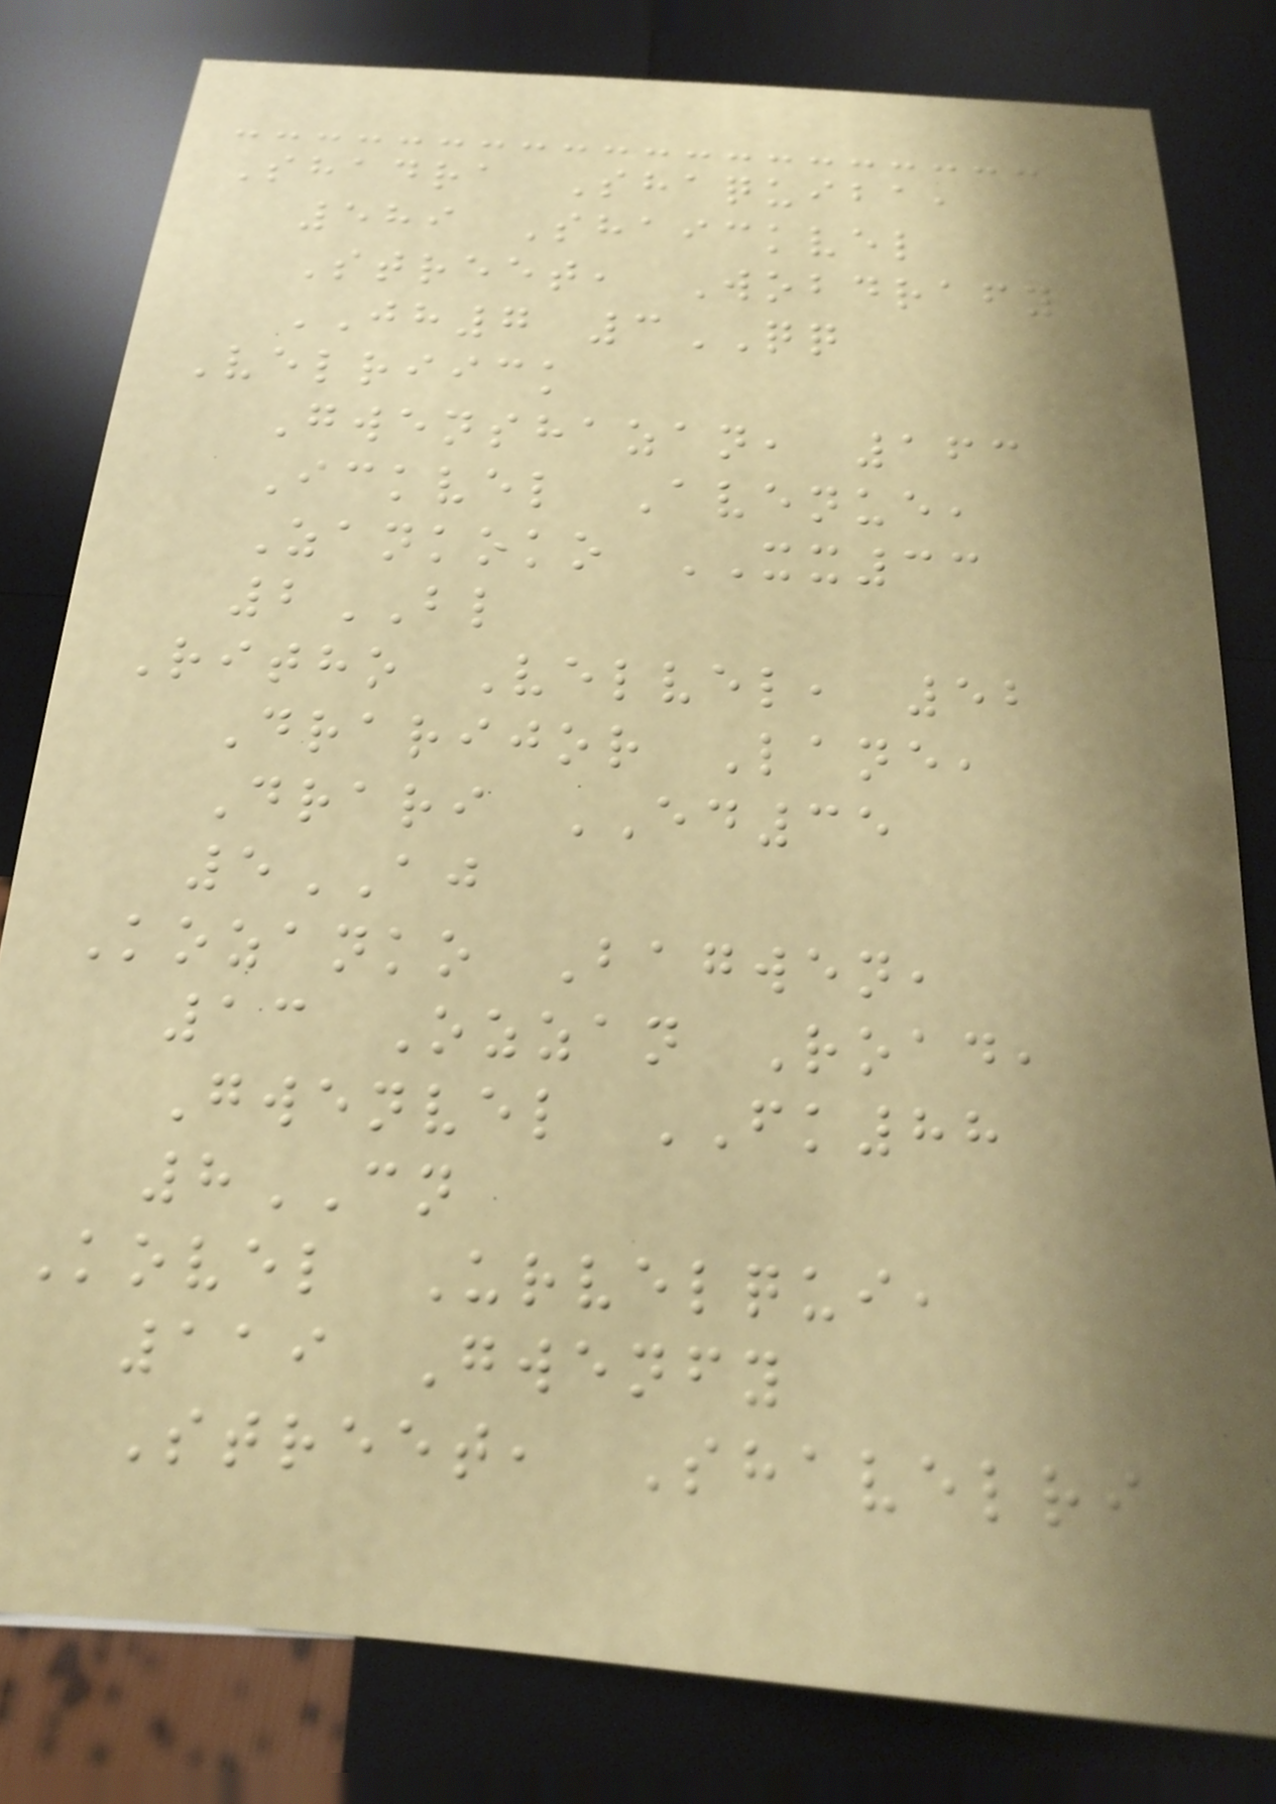Shadra Shaquiba,
589 Shaickvel
Street, Wobdrafy
JH7 3QQ
Velriick
Gwenshazan, 163
Ickvel Avenue,
Zankoko XX33
2BL
Ritho Velvel, 52
Drarijor Lane,
Drari ED35
5AJ
Kozanko Bagwen,
13 Ozzan Road,
Gwenvel FK88
8CN
Kovel Urvelqui,
119 Gwenfy
Street, Shavelri
